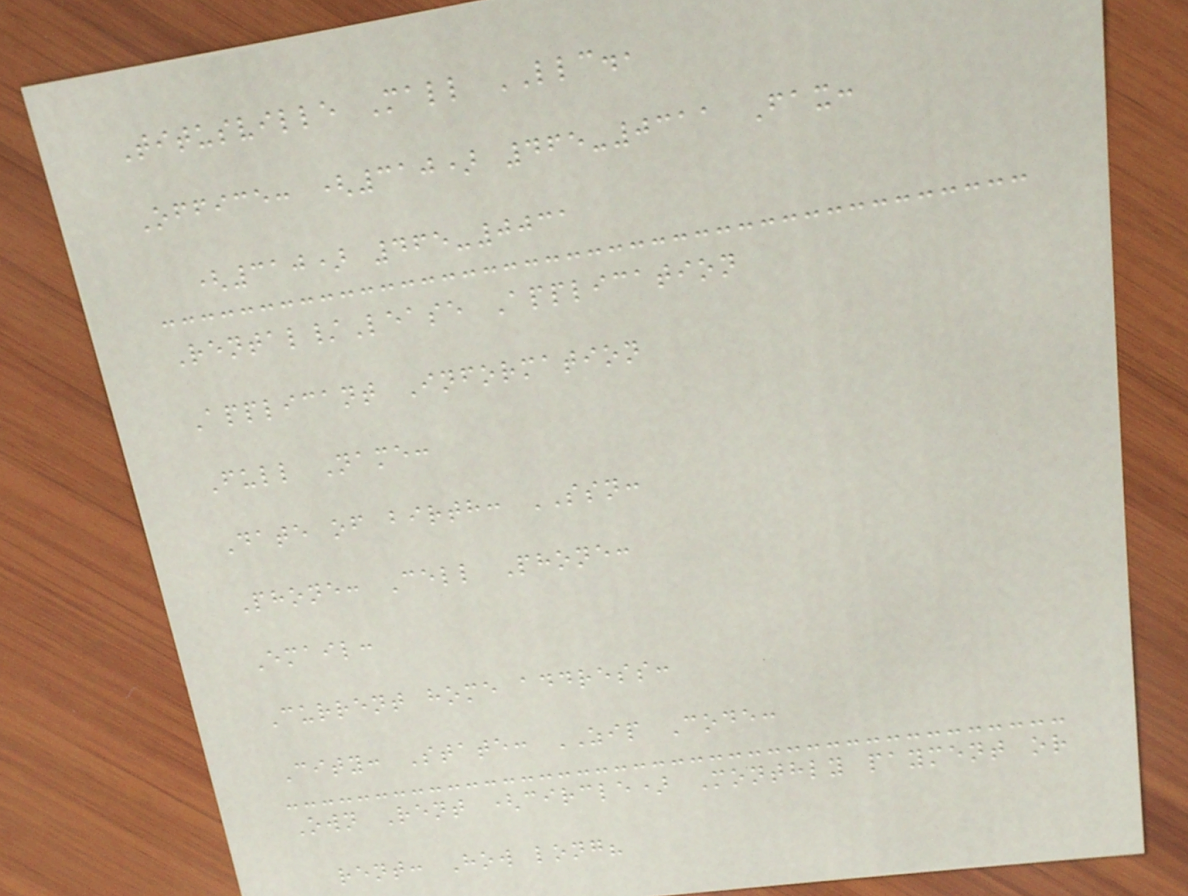Titusville Mall LLC.,
Office: (310) 465-0311 Fax:
(310) 465-0031
Rental/Lease Application
Applicant Information
Full Name:
Date of birth: SSN:
Phone: Cell Phone:
Email:
Current home address:
City: State: ZIP Code:
Own Rent (circle) Monthly payment or
rent: How long?
